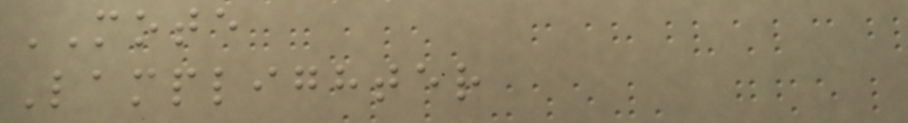MOTE
Lamplighter
